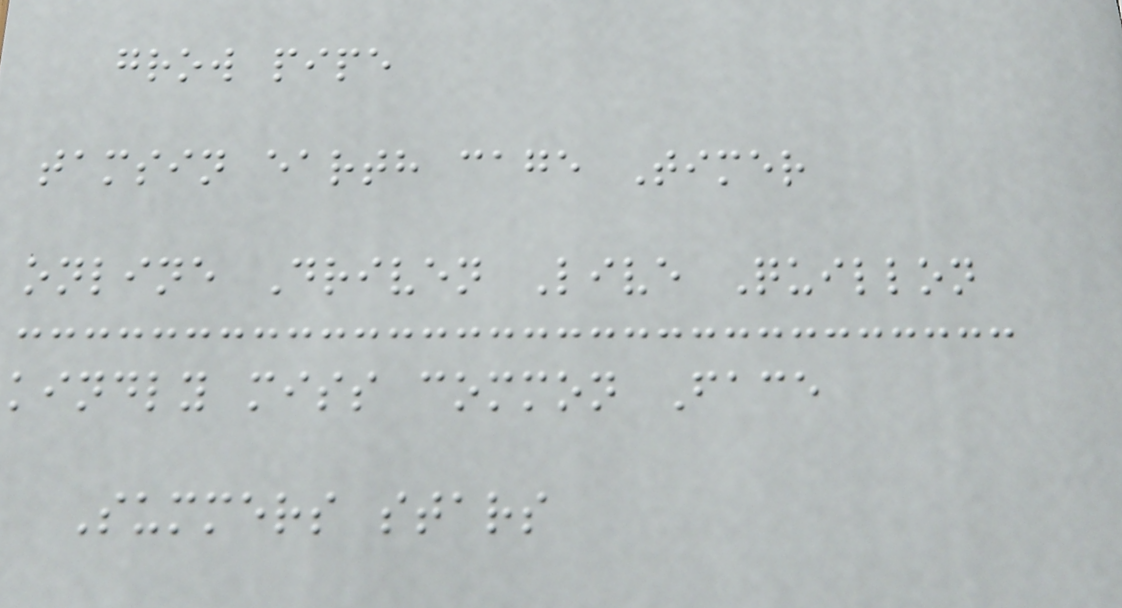grow pipe
tamsin earth cage Timer
online Driven Live Quillon
kindly miss common Face
Summers stars
